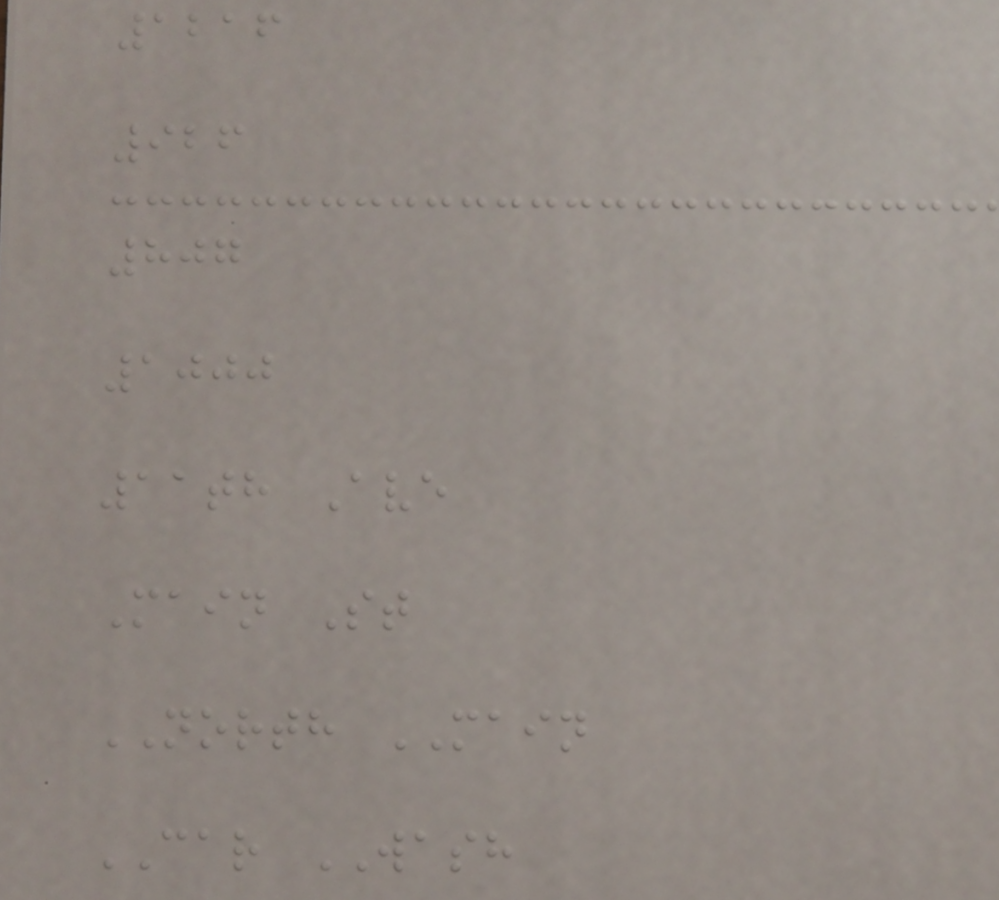1216
926
807
1000
11th Ave
Main St
NORTH MAIN
CAR WASH
